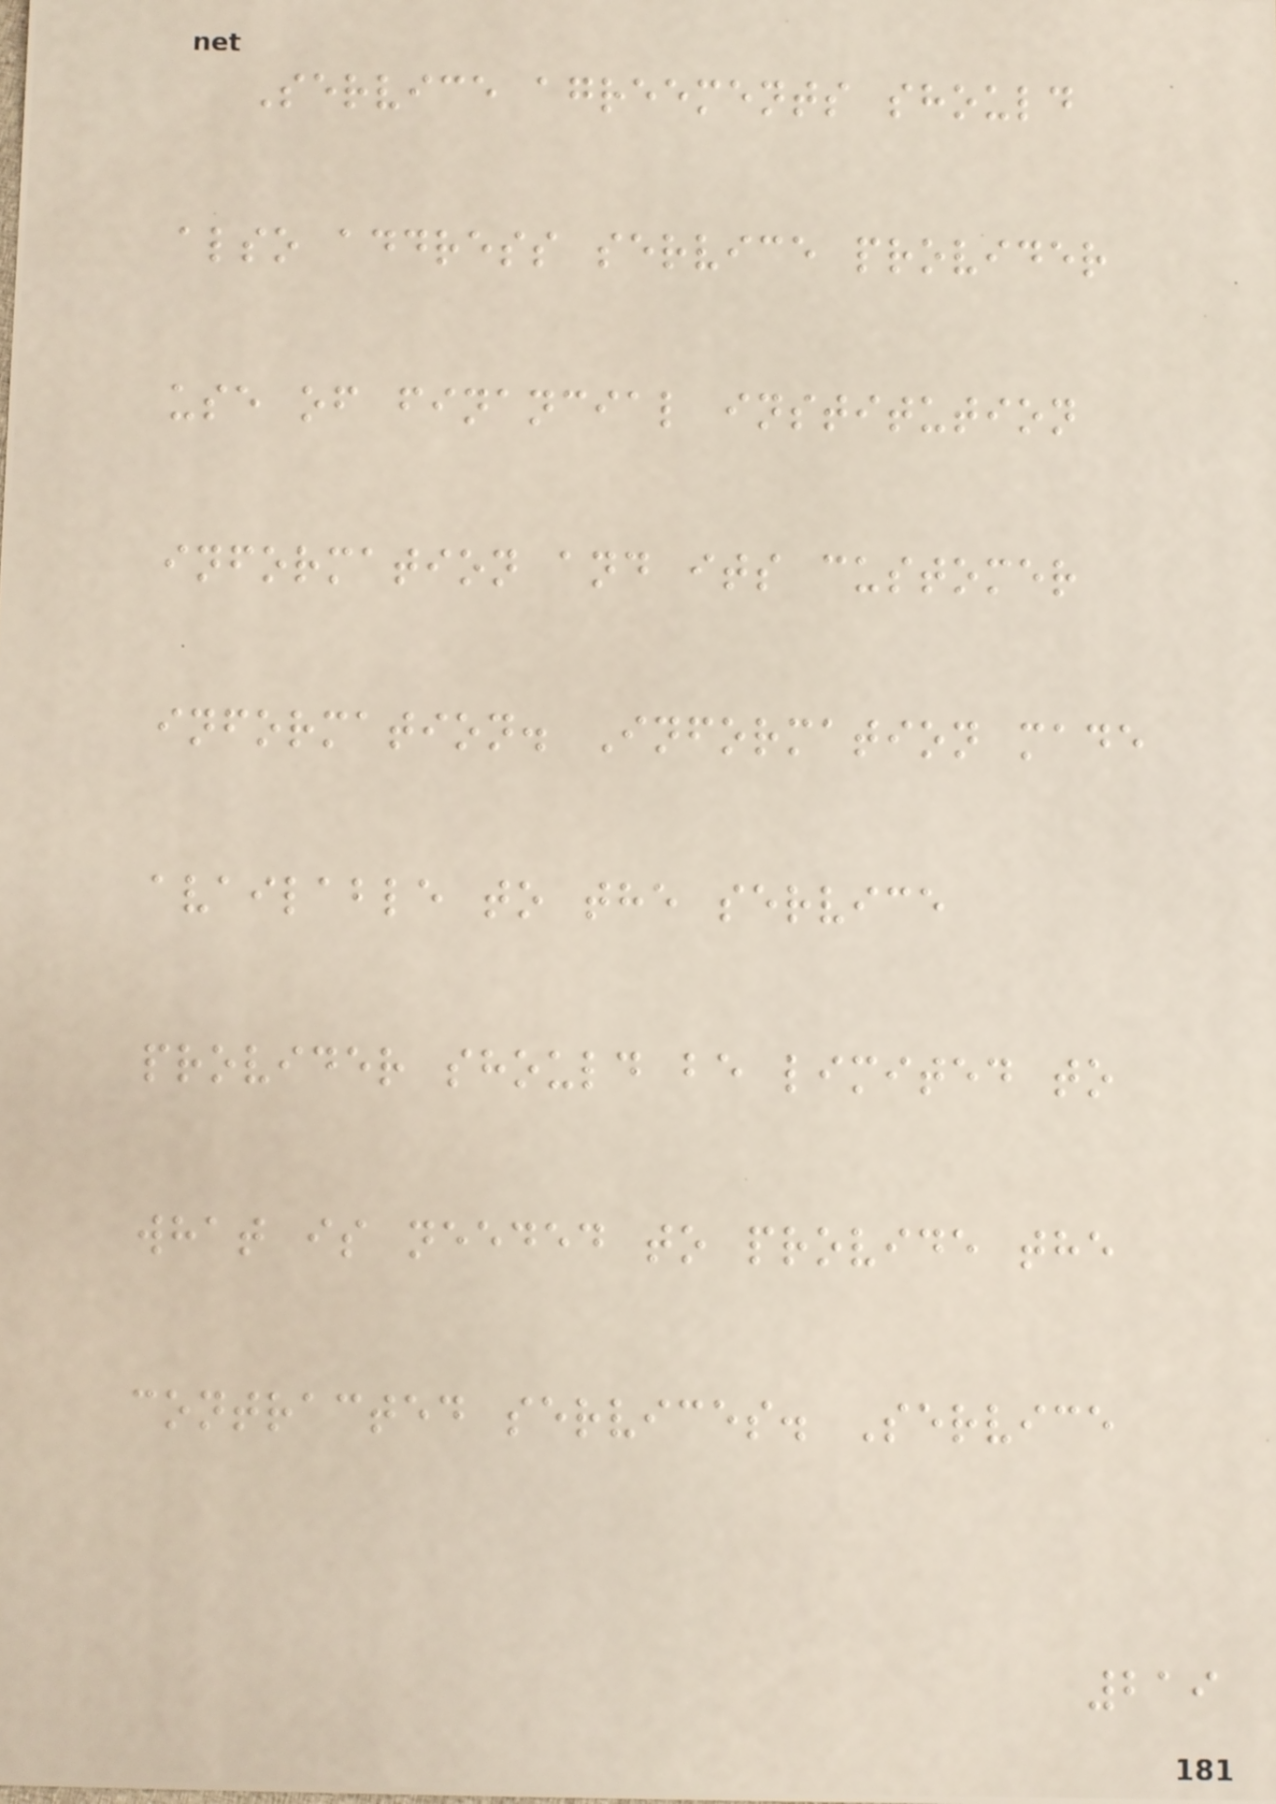Service agreements should
also address service provider
use of financial institution
information and its customer
information. Information made
available to the service
provider should be limited to
what is needed to provide the
contracted services. Service
219
